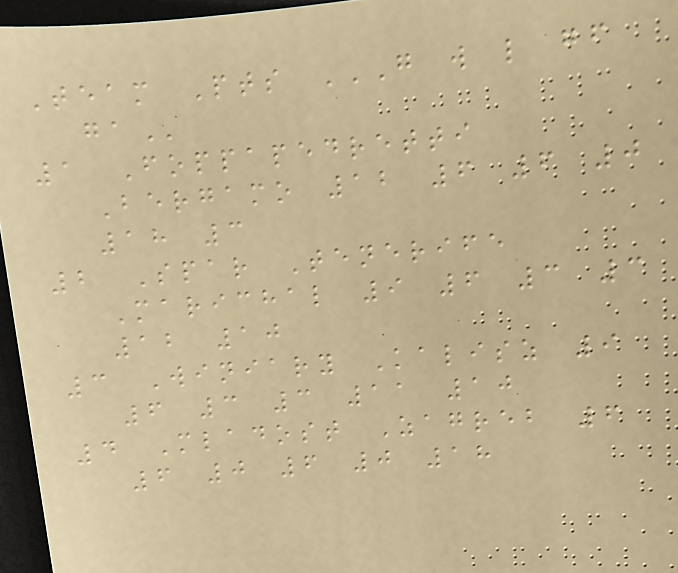Team Pts G W L GF
GA
1 Foppapedretti
Bergamo 12 6 6 0
18 3
2 Spar Tenerife
Marichal 9 6 3 3
12 10
3 Winiary Kalisz 9
6 3 3 11 10
4 Mladost Zagreb 6
6 0 6 0 18
